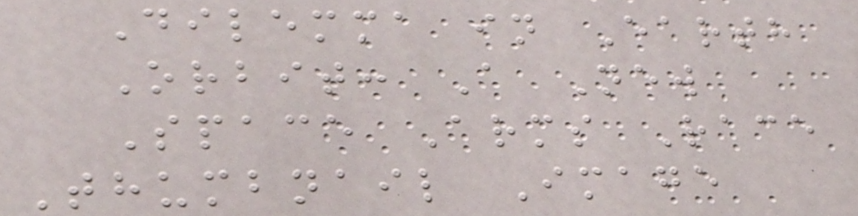Dilemma in Earth
Orbit: A New
Space Arms Race
Thumbnail Image
